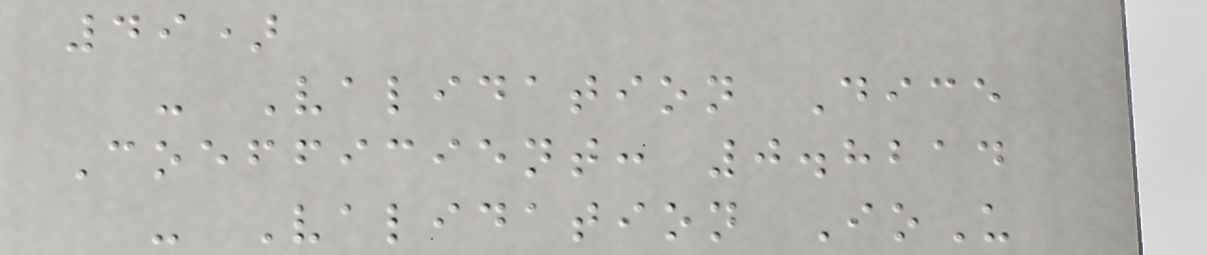49)
- Validation Dice
Coefficient: 0.8214
- Validation IoU
